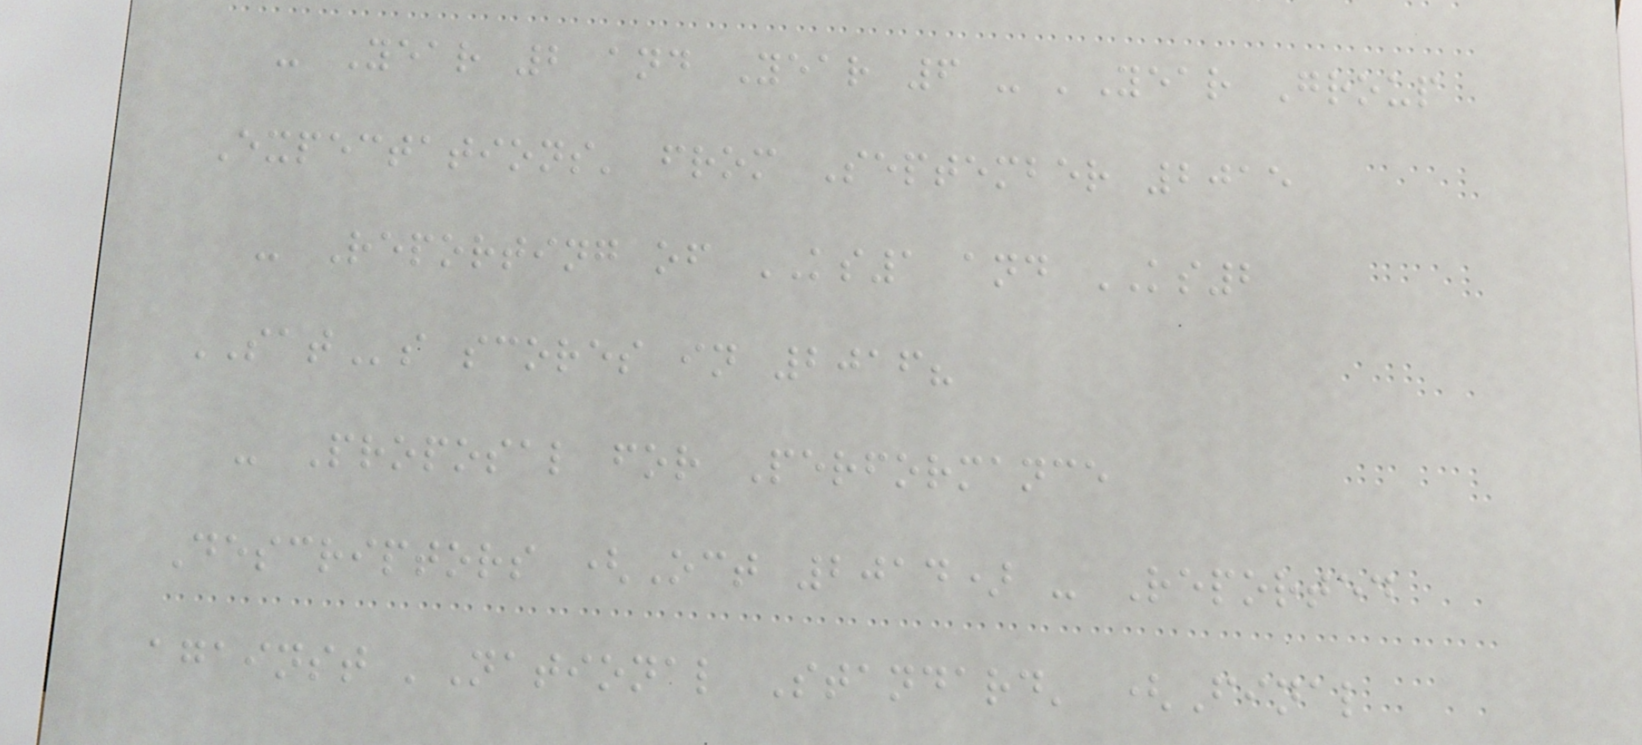- Year 2 and Year 6 - 'Year Group
Expectations' from September 2015
- Reporting of KS1 and KS2
SATs scores in 2016?
- Proposal for Performance
Descriptors (Oct 2014) - Reported
against 'National Standard' (Final
